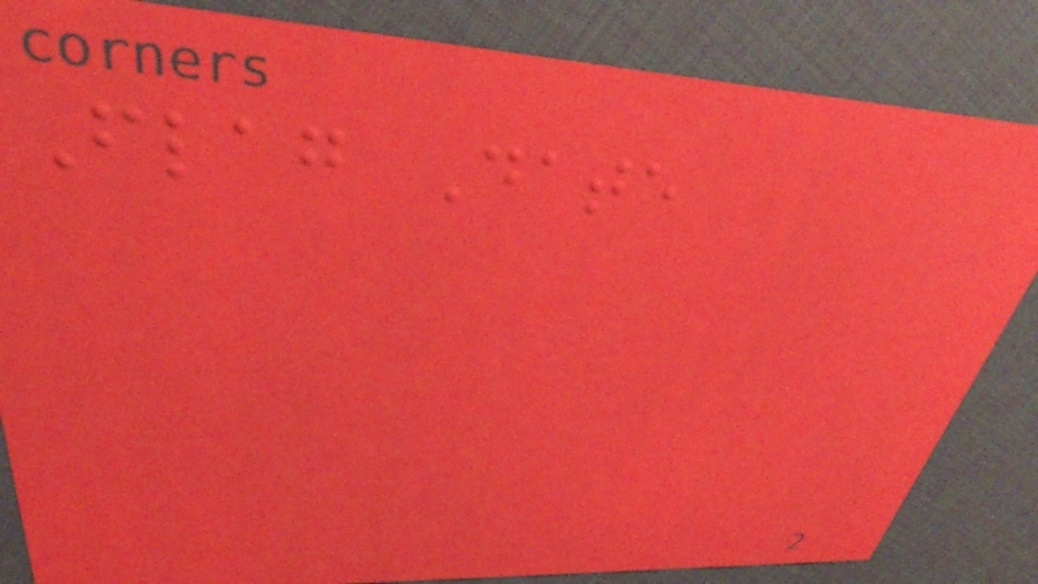Flag Date
